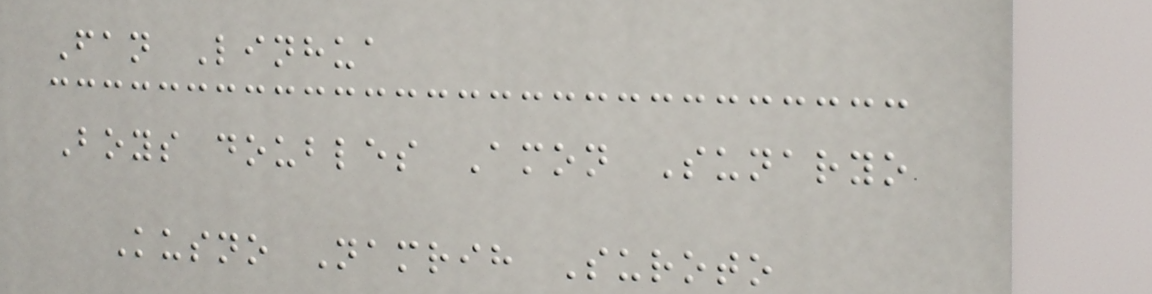Fan Linhua
Boys doubles Amon Sunaryo
Kusno Namrih Suroto
